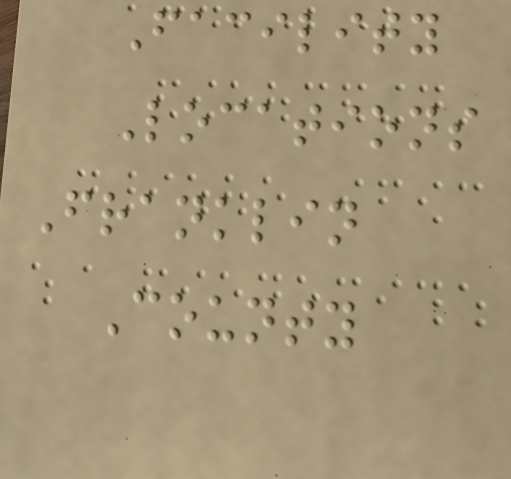Facility
Locations
Franklin
County
